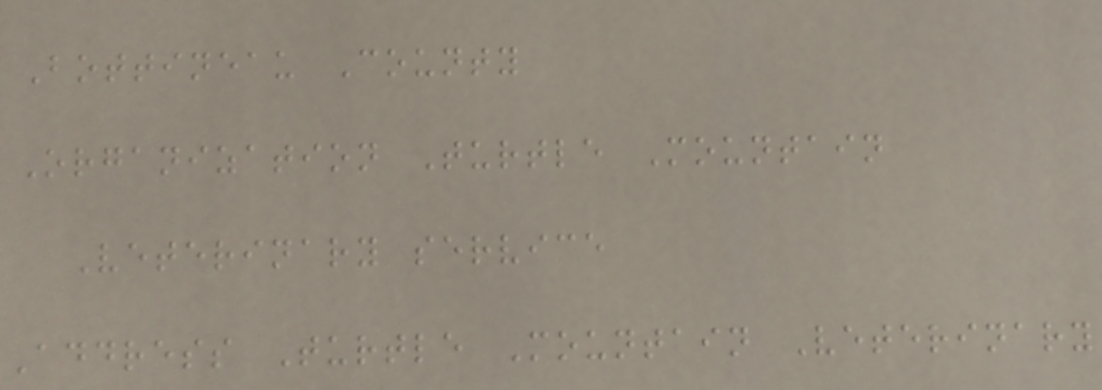Bottineau County
Organization Turtle Mountain
Veterinary service
Address Turtle Mountain Veterinary
